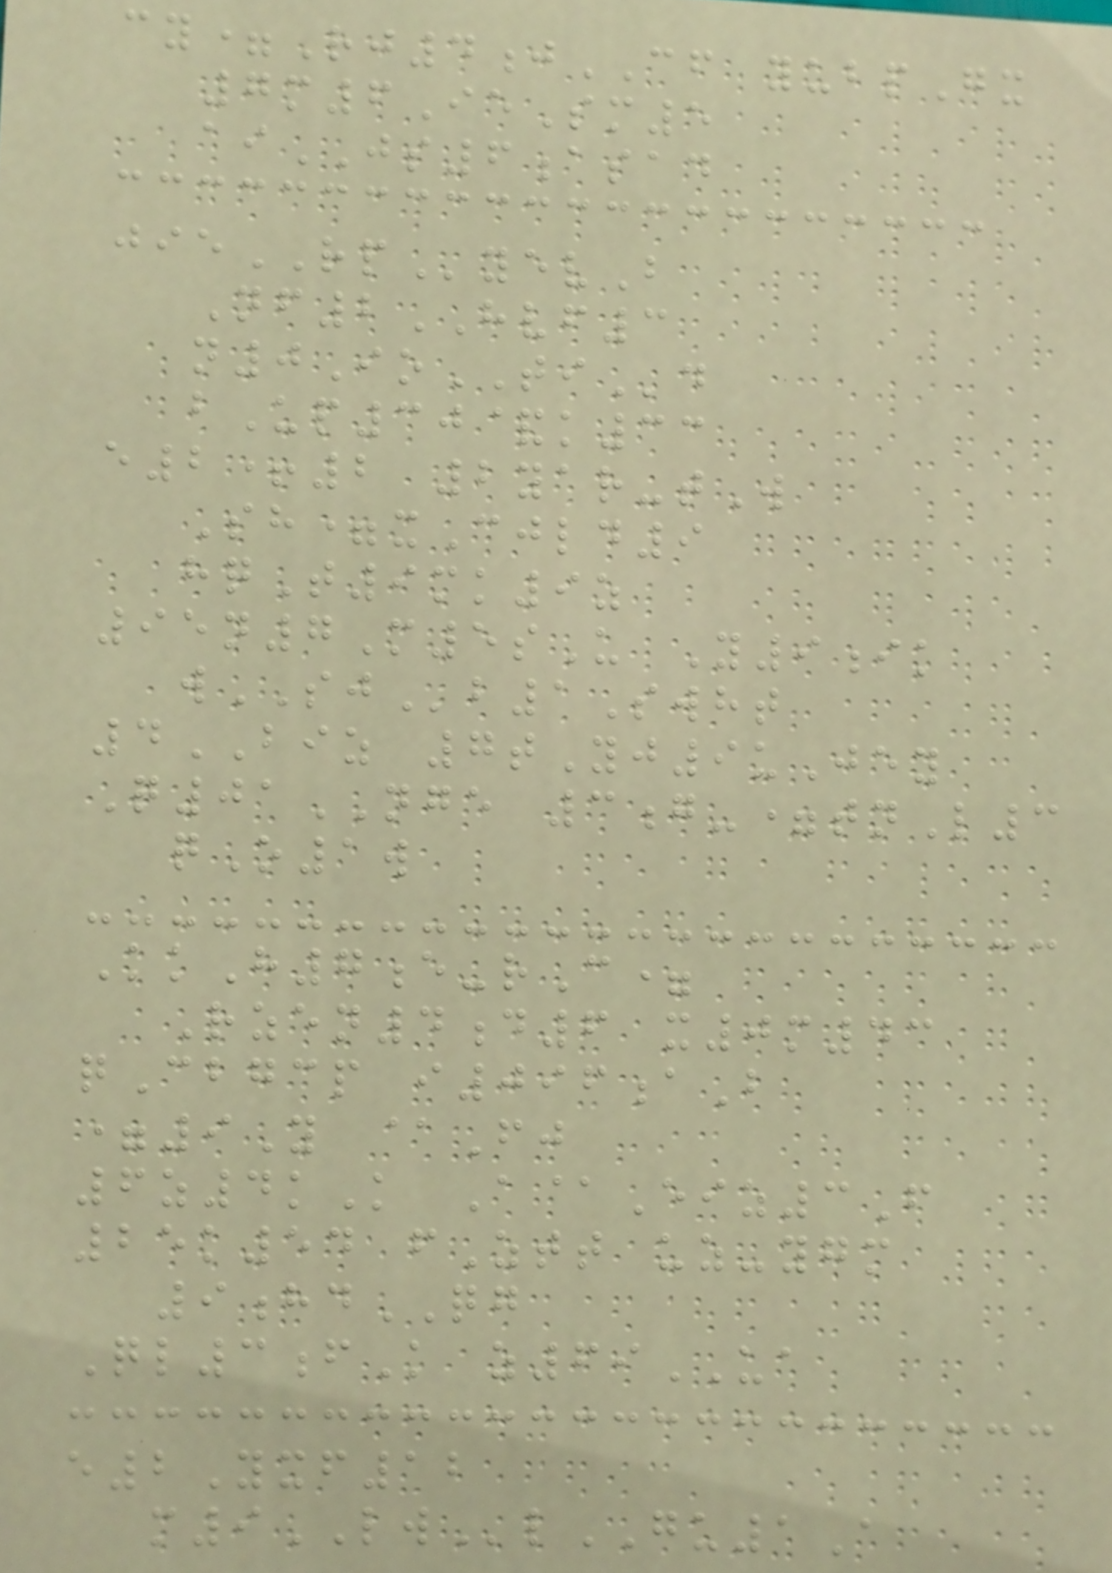cy=Rj4jCF yubpGx
7m6IeSm5
aiJS6asad
jieRPyevB
Nf2HVF3
n0IoTId
bUp30&k33
e2+2 2yar-tW
Sh=xCjld9
hqT9mk9z
95n7M5sU Y9ik
wSJb1Swht
4BIZ 7tYj9uJey
Q01NGE 3g-=tnL3
qO1w
KkH7e-rC=
Rzen4d6 x0m43
qCbgcp i096aB
=9Y @Fj
6z4kK A@Eiz3F
25k54 fZtt uz-ygm
9hdQG
Ql3fK z69UA
e2Yxf12
m9LWlGU1A
